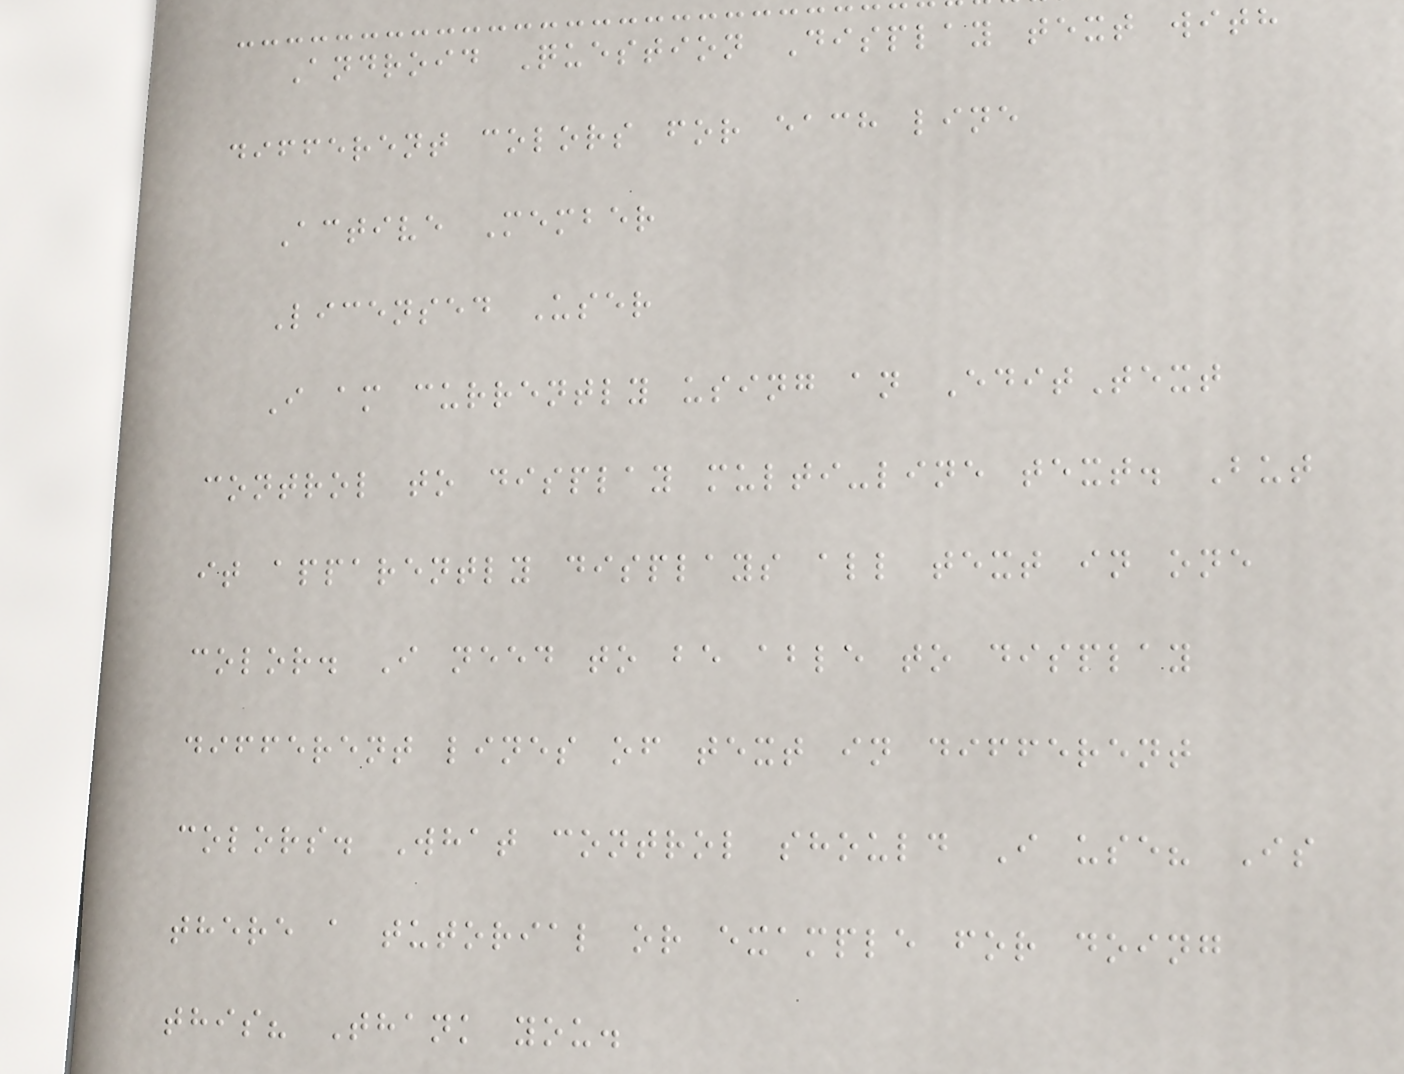Android Question Display text with
different colors for each line
Active Member
Licensed User
I am currently using an EditText
control to display multi-line text. But
it apparently displays all text in one
color. I need to be able to display
different lines of text in different
colors. What control should I use? Is
there a tutorial or example for doing
this? Thank you.
